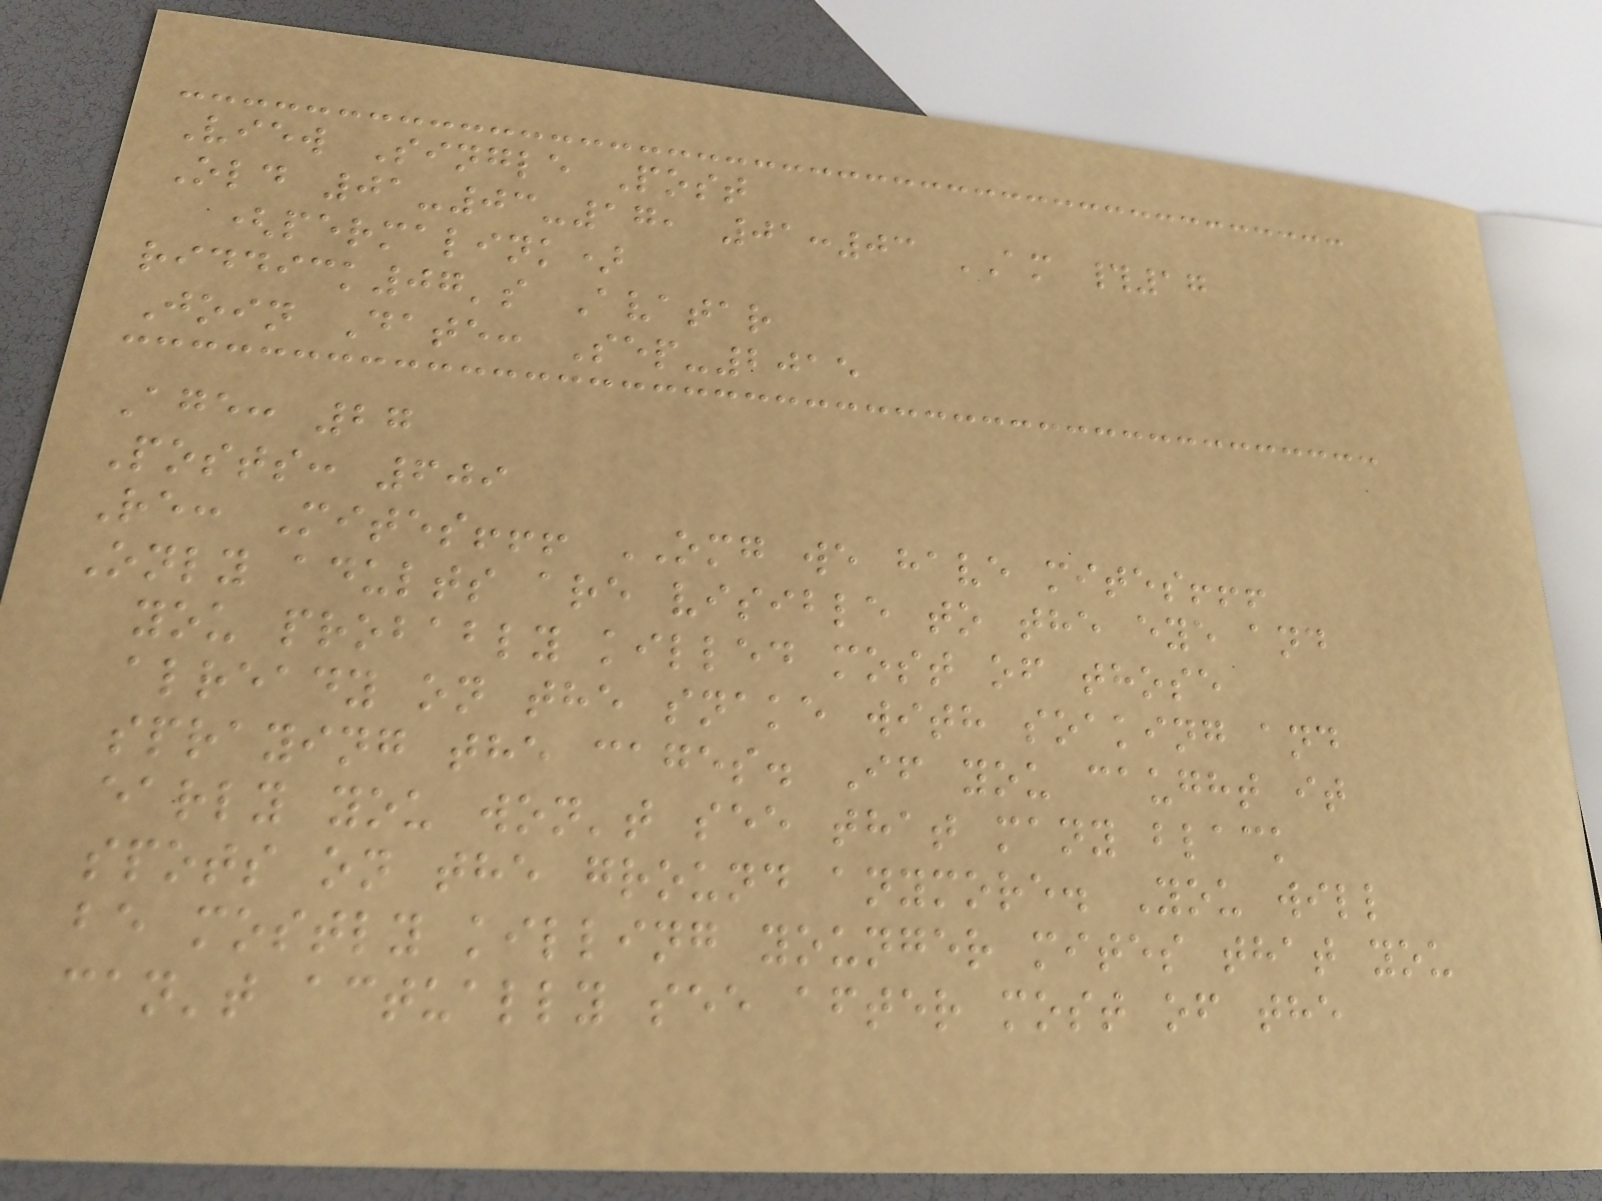View Single Post
Old 01-03-17, 01:03 AM #17
(permalink)
riddick07's Avatar
Join Date: Sep-2015
Age: 27
Posts: 609
Re: Mites!!! OMG we have mites!!!
Only adults are visible to the eye and
you probably killed most of those
already on the snake with soaking and
spraying the cages. If you caught it
early you won't see that many black
spots on the ground anymore. You will
be mostly killing younger mites that you
can't actually see after most of the
